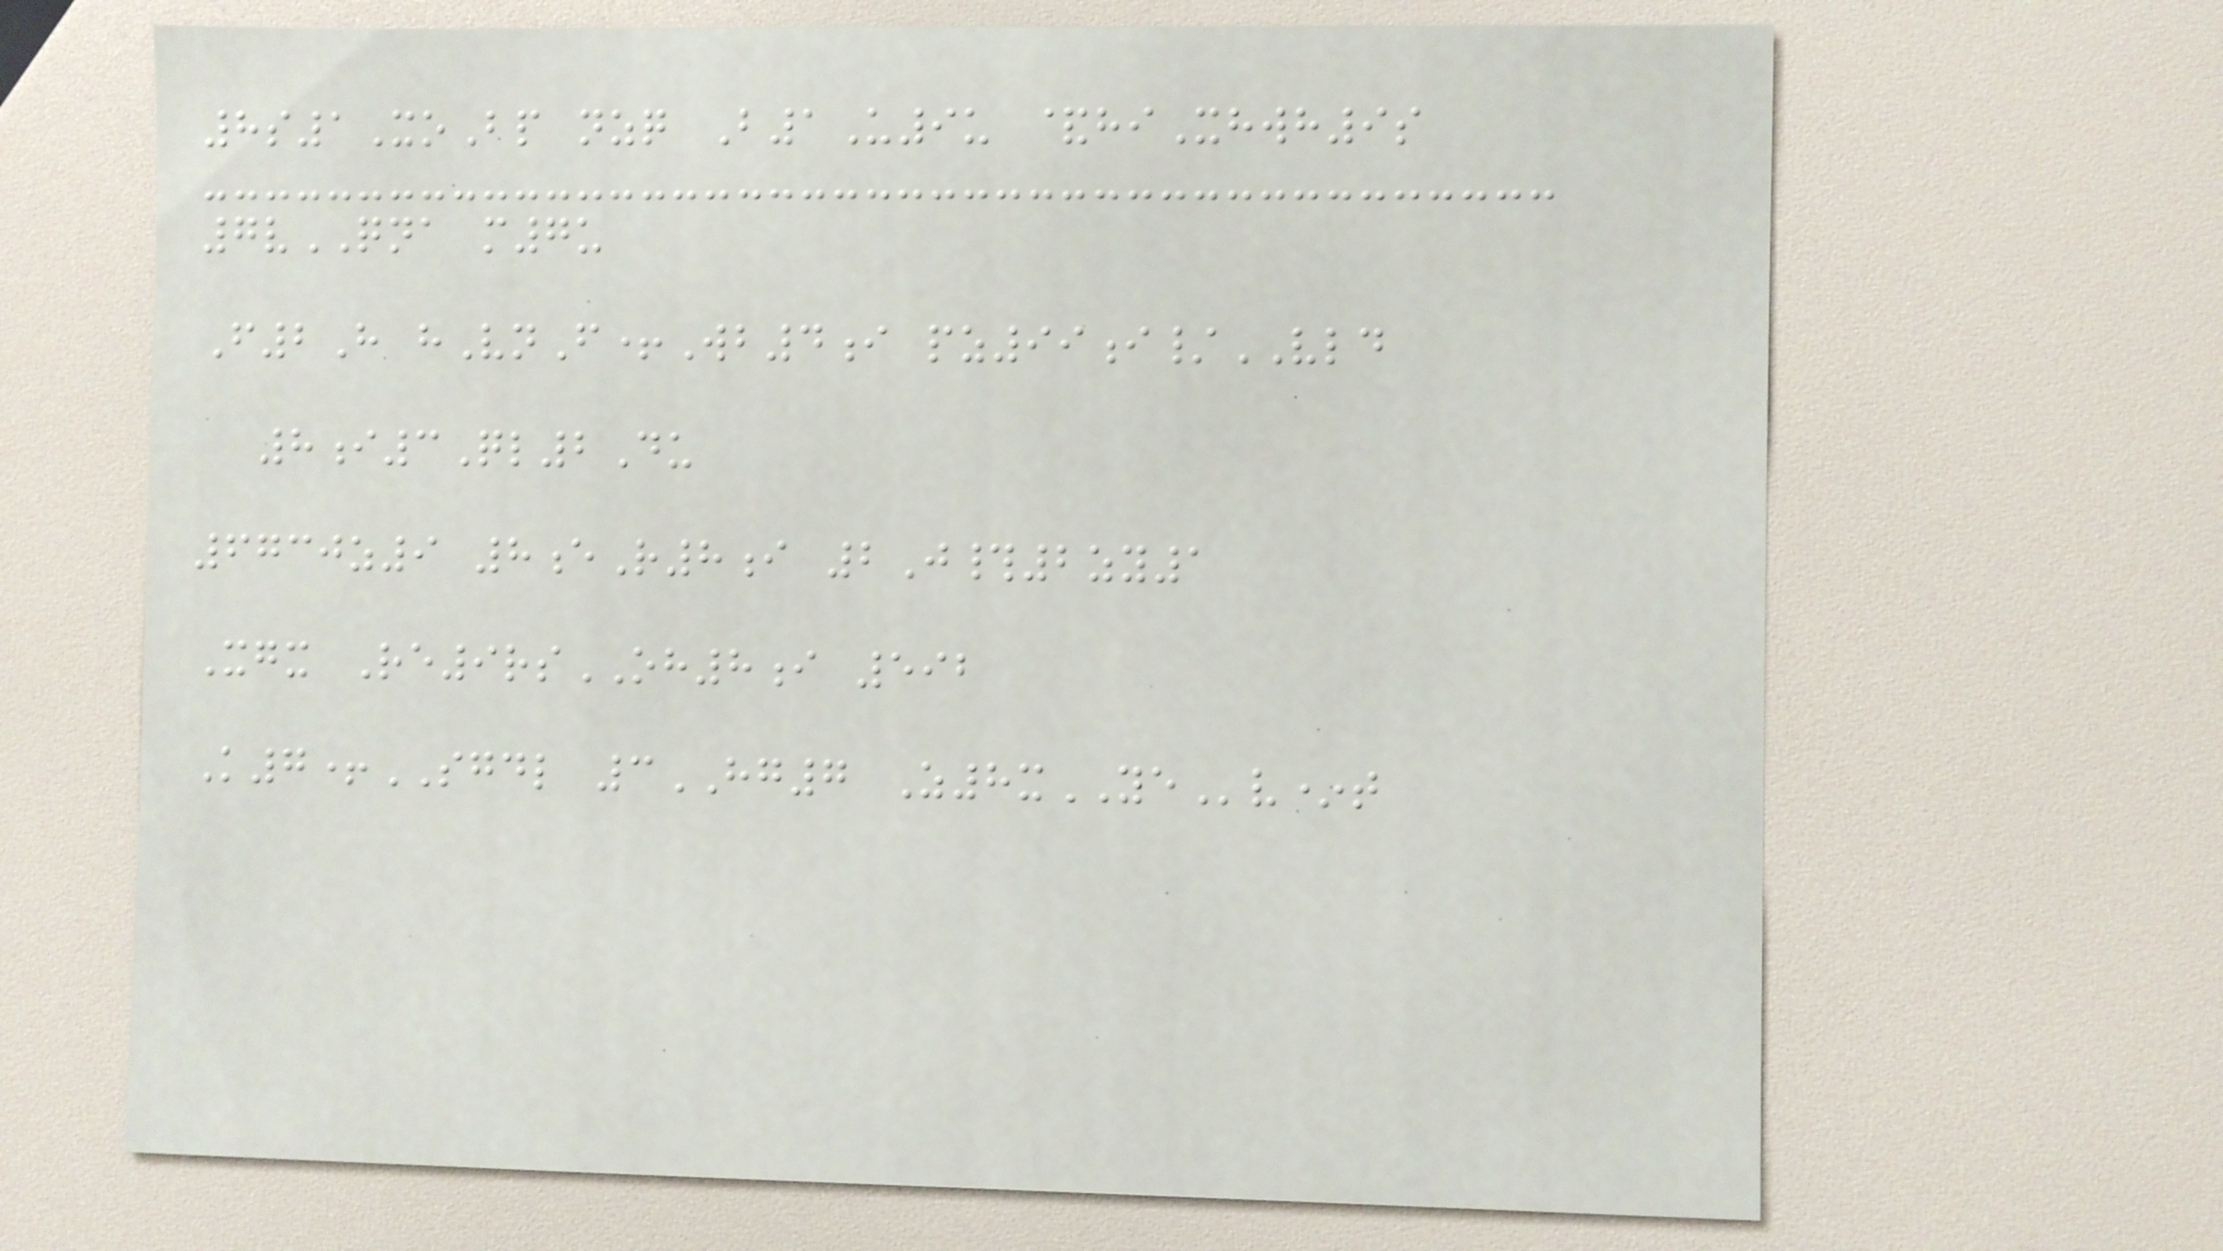8s1XoBp nzq B1U9u &hiXhwh9s
7vQNA m7u
F2H hVnF+Wb4i pz99i/VLD
8i3Ql2Du
6730z9 8eR8i 2J#2zy1
Xgx Re9rsOH8i 592
K7+SGDL 3HG7 Z8xYEv*t
